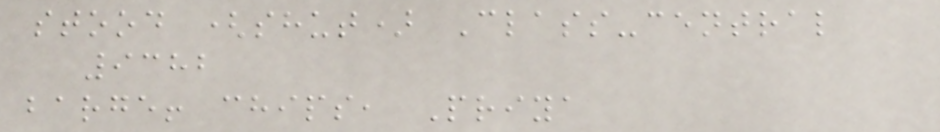stood (shut) Class-central
9382
barge! chips, Priya
